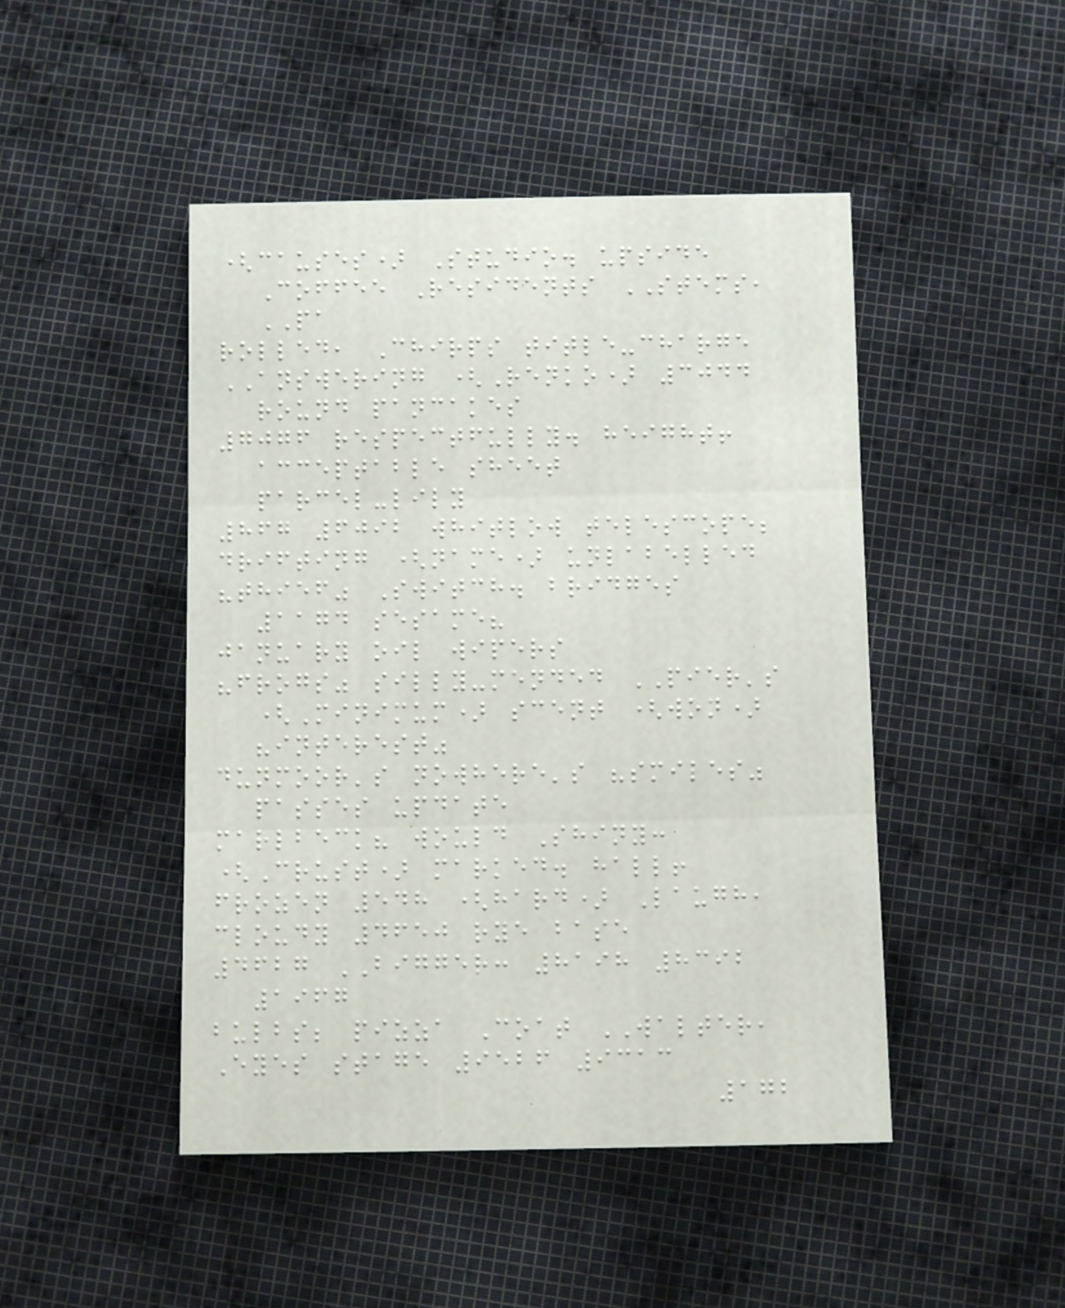(causes) Studio. upside
Coffee Residents STEMS,
PA
rolled, Chirps title-charge
ANSWERING (Renko) 3044
round pancakes
7076 respectfully. height!
acceptable sheet
parcel-lily
867 6092 whitlow telescope;
drifting (name) unlabelled
"thief" Switch. bridges
1174 sesame?
january oil wipers
"frogs" silly-mended PIER's
(Minimum) scent (won)
"interest"
dunmoor's nowhere's "smiles"
passes update
marlbeck? would Shiny:
(Crust) marked. hall!
frozen 548 (hard) Laugh,
cloudy 4650 rye base
4627 BIGGER: 8198 8392
1967
bulbs; pizza Coat WALTER,
Eyes stage 9526 9313
172
